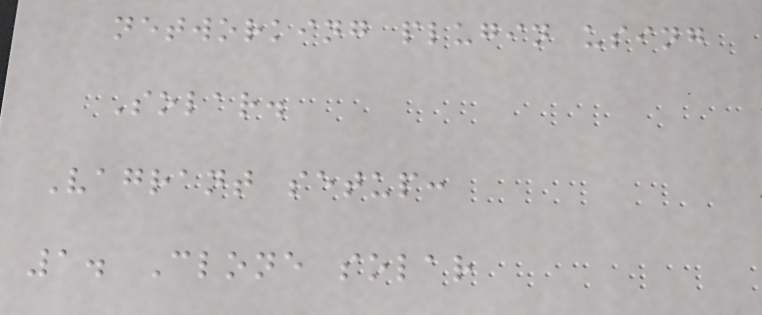networking plugin using
Solar.
Vagrant setup:
1. Clone solar
